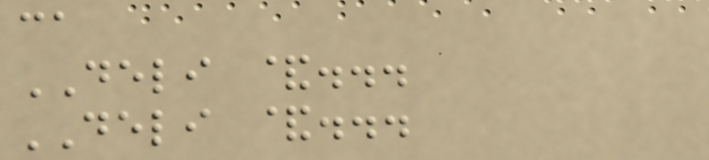ca
DELI &...
DELI &...
